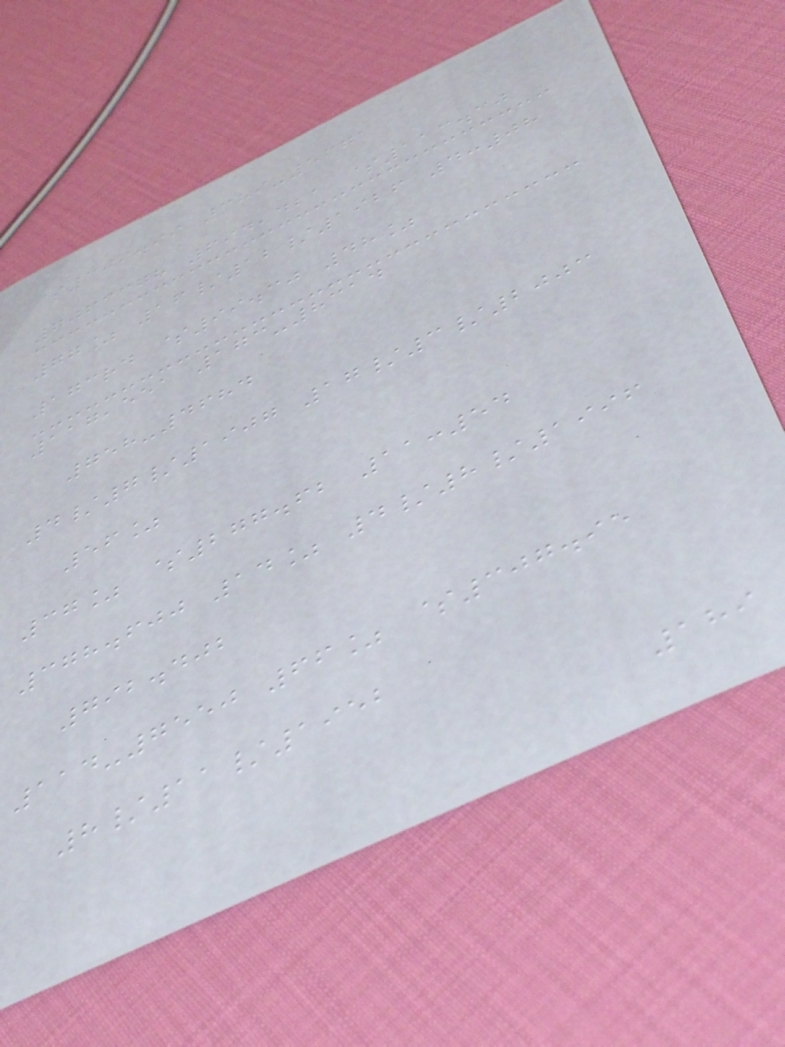$309.99 389-5671
7063378 694,421 $113.30
77% 16/12/1926 4:08
173rd $99.30 48%
117,551 173-8314
758-4684
4/7/1907 17/3/2003
56%
37% $277.62 11:54
378.600 14% 4/8/1996
792.402
114-7550 66% $307.95
8/11/1952
189
